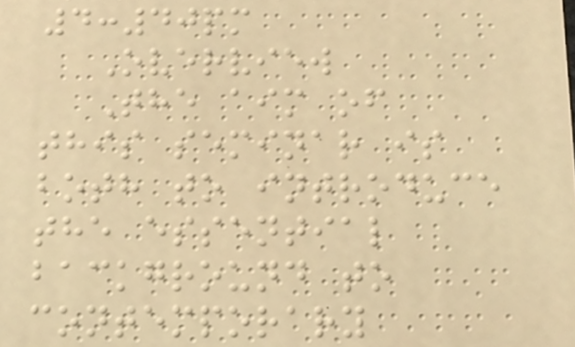4:40pm
Overview
The aim of
this seminar is
both to introduce
the essential
background to
contemporary
